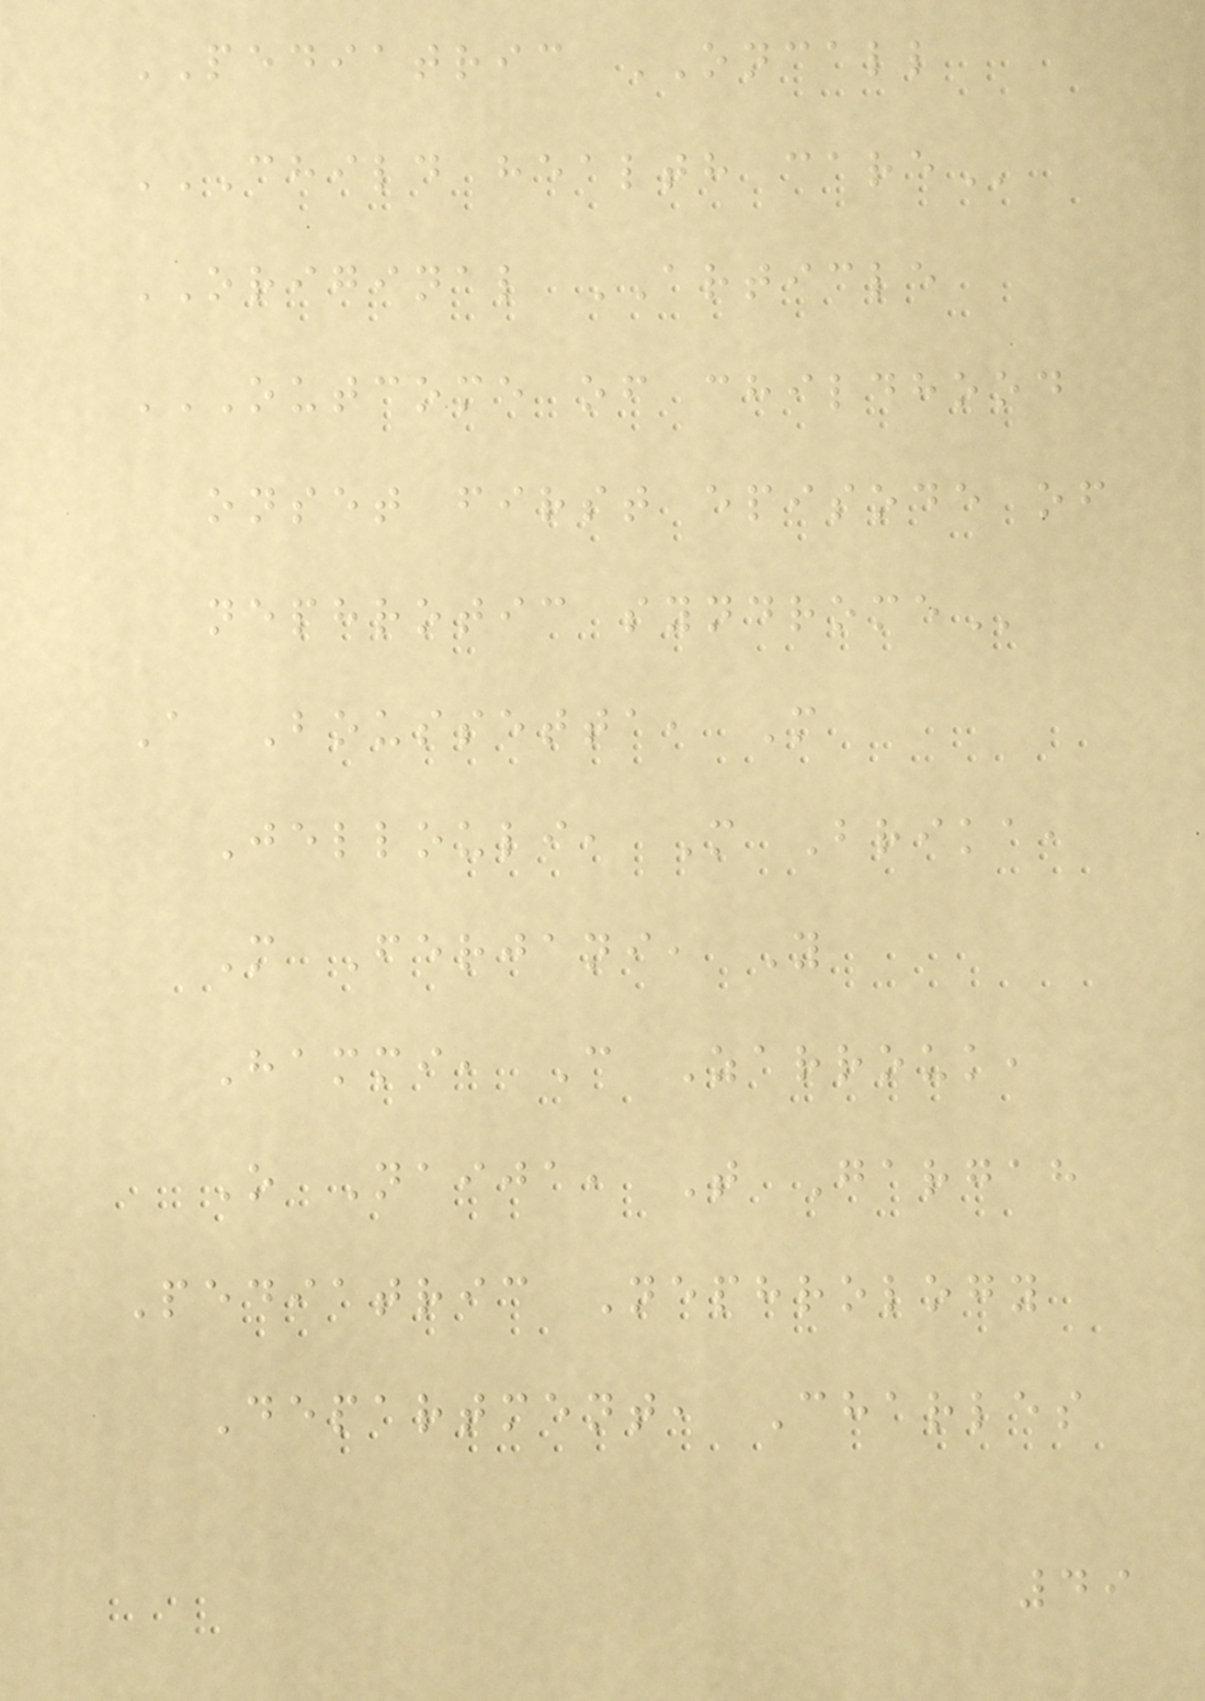PEDIATRIC ONCALL
CHILD HEALTH CARE
ORIGINAL ARTICLE
OUTCOME OF CHILDHOOD
ONSET FIRST EPISODE OF
NEPHROTIC SYNDROME
A Boussetta, M
Jellouli, M Brika,
M Ferjani, Y
Hammi, C Zarrouk,
O Naija, T Gargah
Pediatric Nephrology
Department, Charles
49
